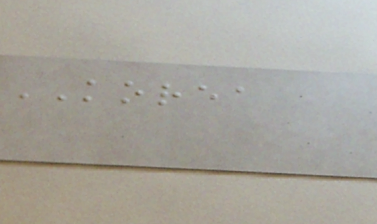KOREA
